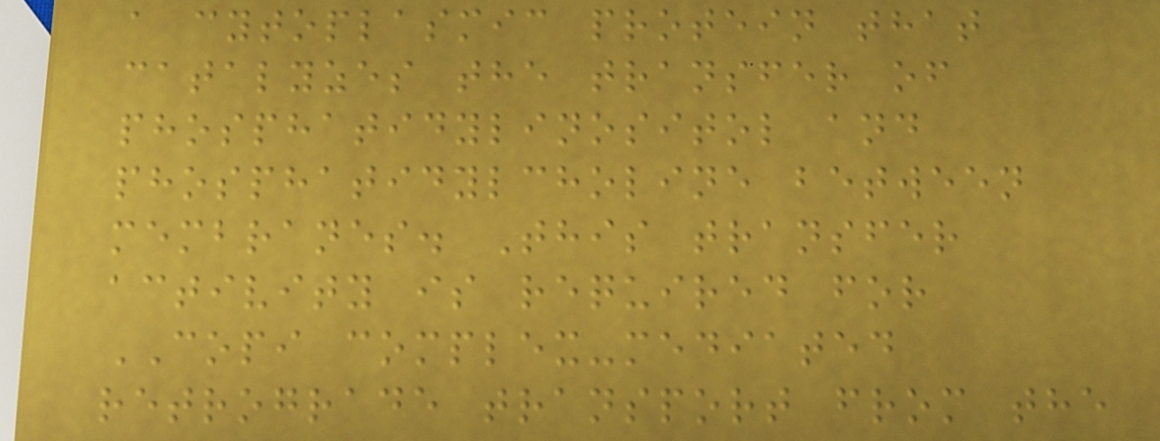a cytoplasmic protein that
catalyzes the transfer of
phosphatidylinositol and
phosphatidylcholine between
membranes. This transfer
activity is required for
COPI complex-mediated
retrograde transport from the
